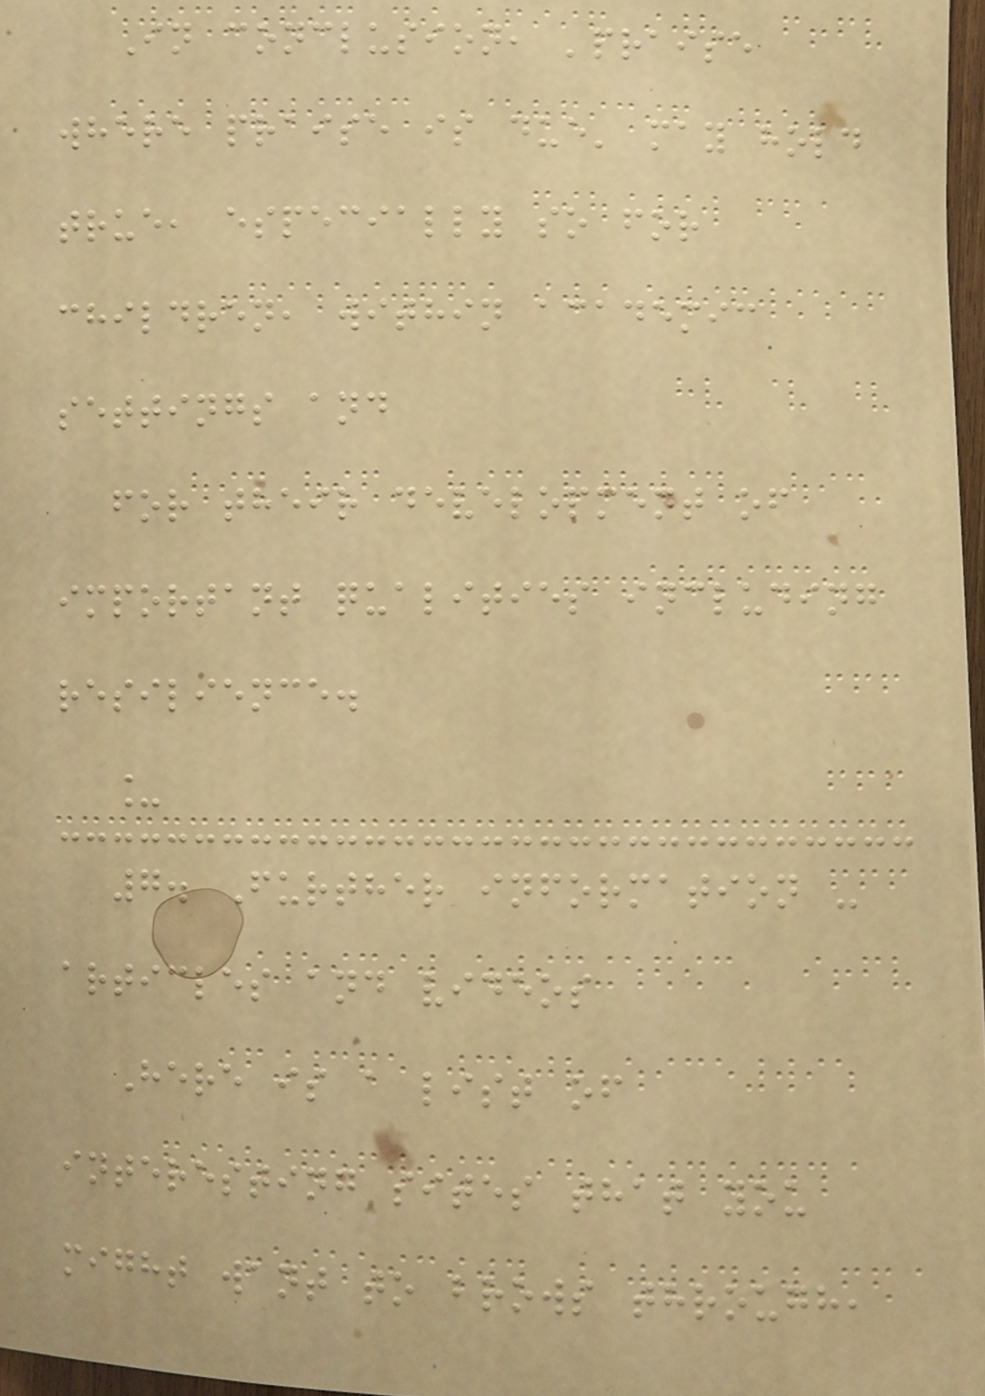In conclusion, 'praise
where praise is due' may hold
true, especially so for
children, within academic
settings and
for their development of
important qualities including
resilience.
_
7. Further information -
articles and videos
Here is a list of
interesting sites that you
might want to brows through,
